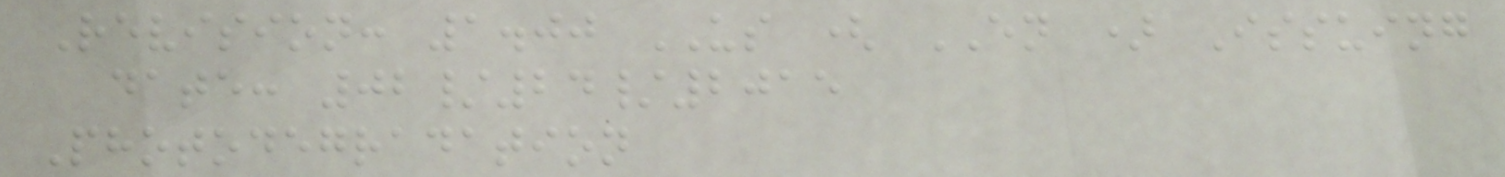Revision: 1.00 US ( EN ) Issuing
date: 02/24/2015
Photodegradation
